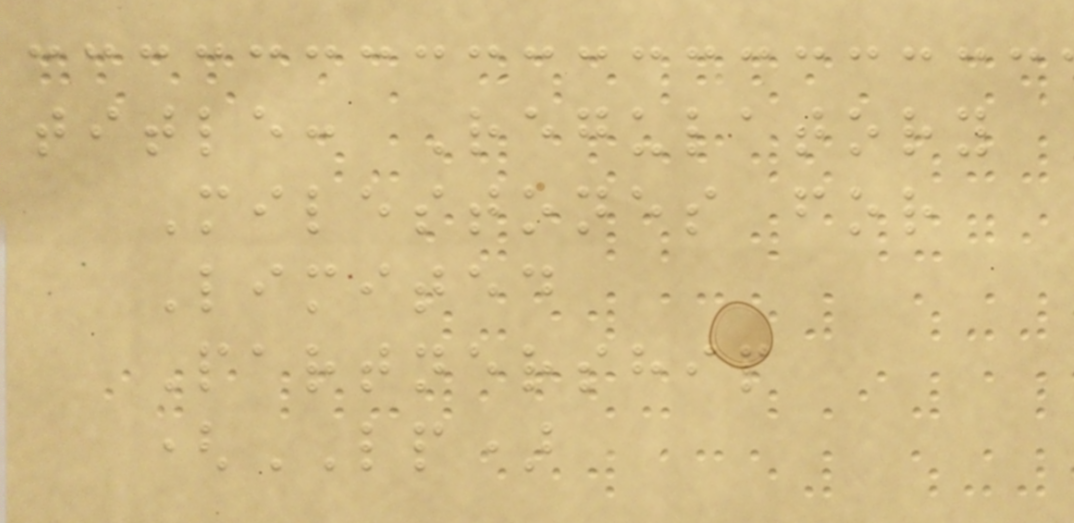title: Regulatory
Milestones for
Limited
Partnership
(LP)
